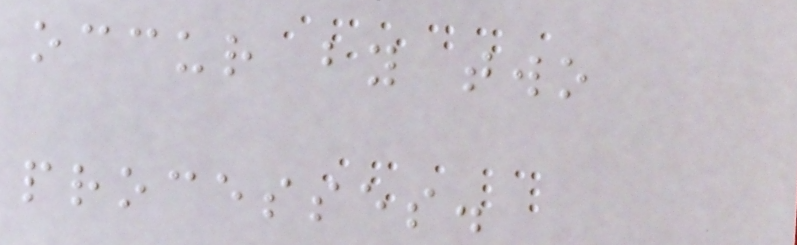occur by two
processes.
